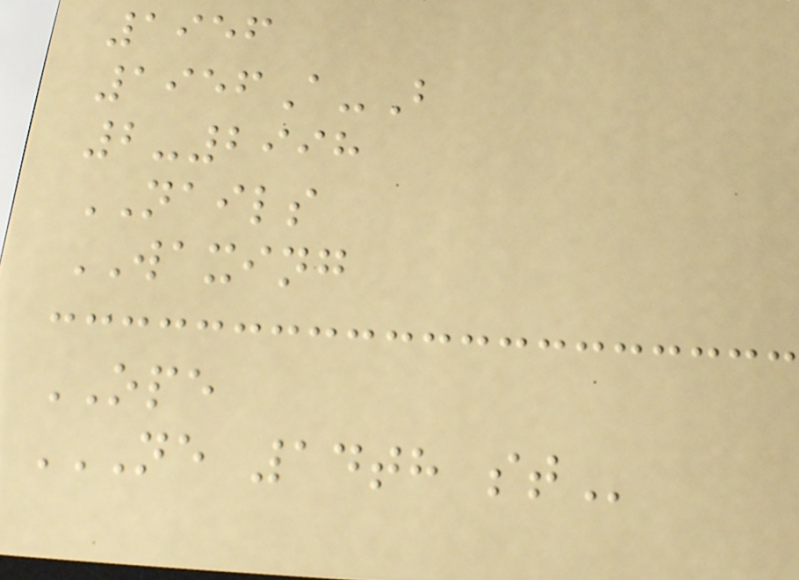1956
1956A-B
2-2998
NAILS
WAXING
OPE
NE 14TH ST
